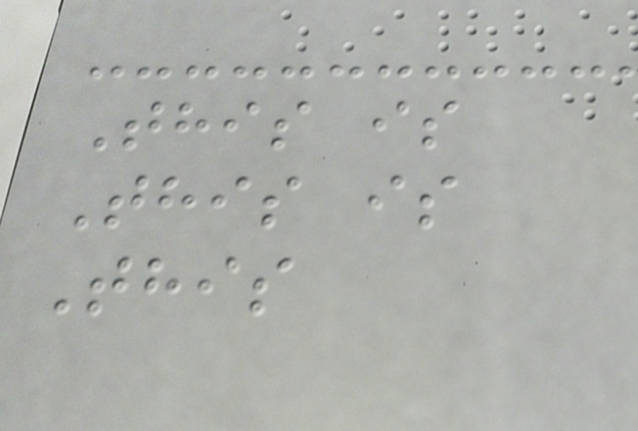This is
This is
This
